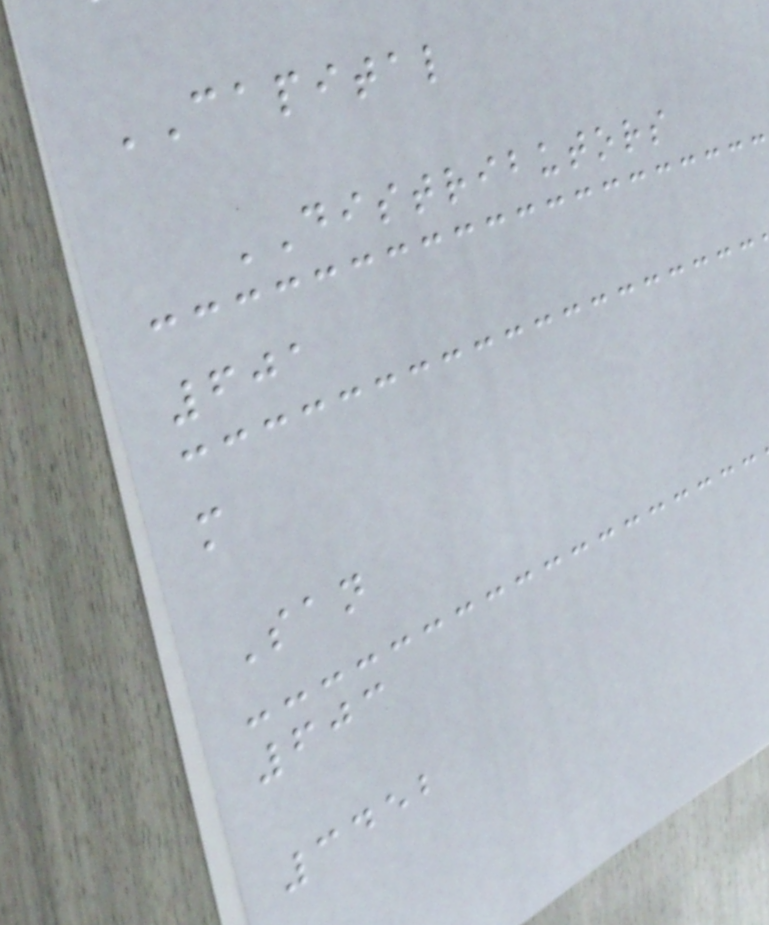CAPITAL
DISTRIBUTORS
601
m
San
603
3452
